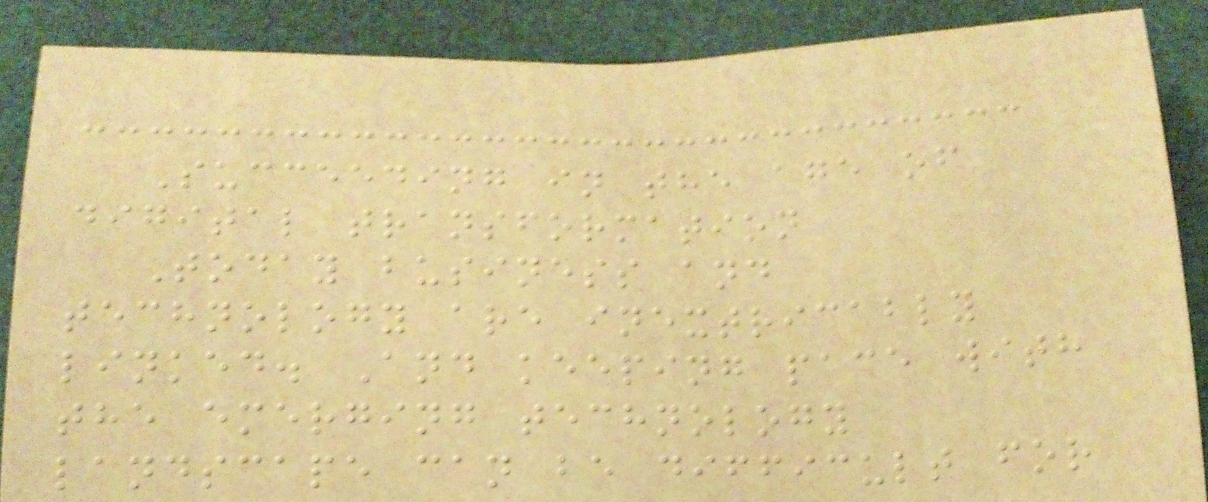Succeeding in the age of
digital transformation
Today business and
technology are inextricably
linked. And keeping pace with
the emerging technology
landscape can be difficult for
